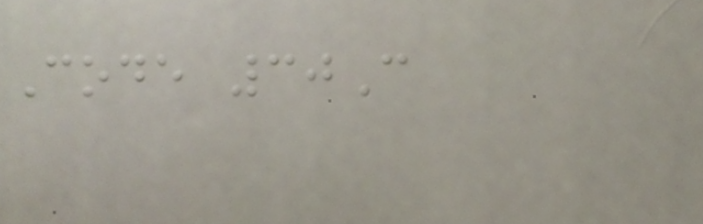Code 30C
